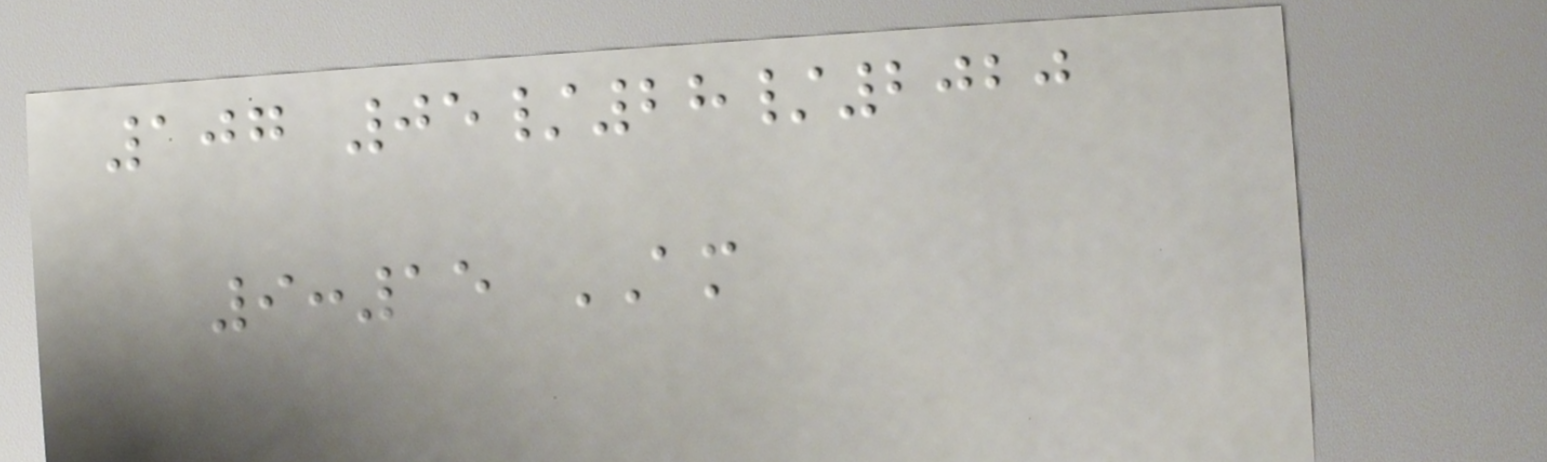107 05/28/2020
9:15 AM
